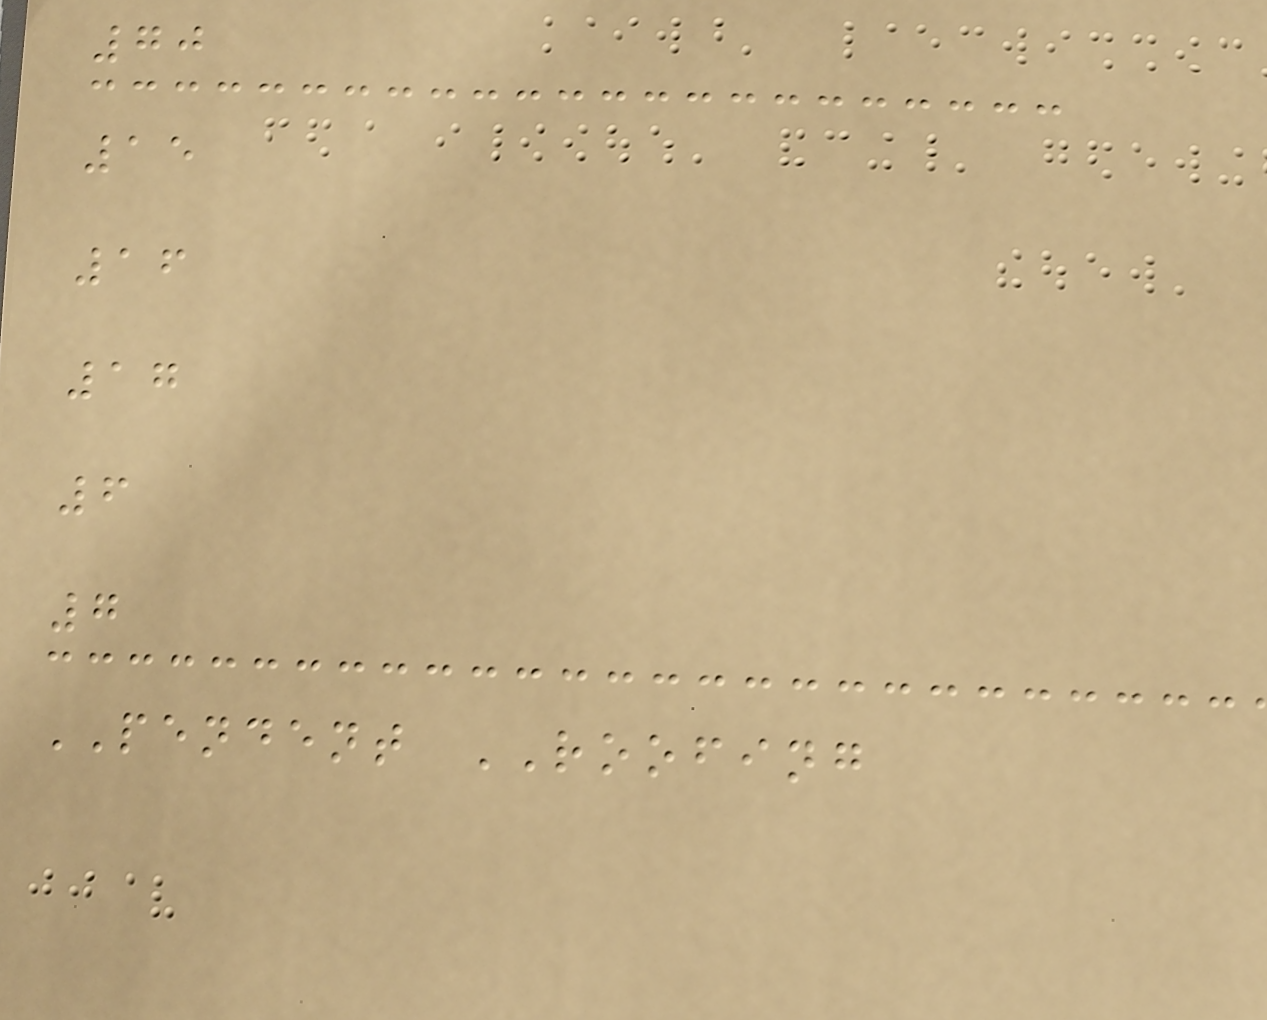70
15
16
17
6
7
PENDENT ROOFING
